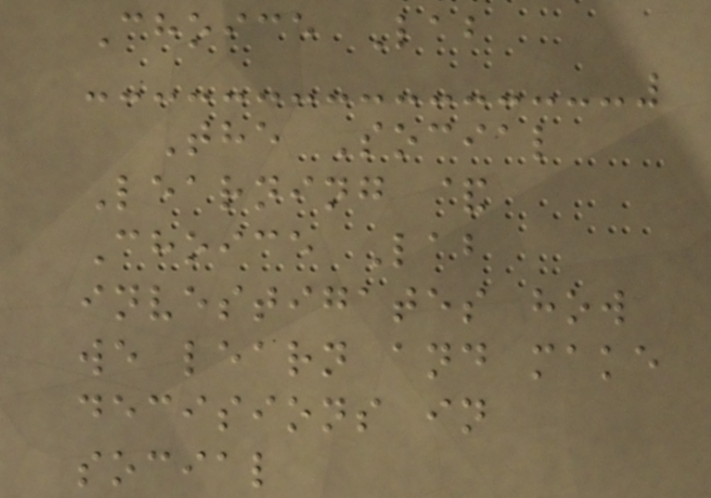Choice Lab
The Social
Learning &
Choice Lab
investigates how
we learn and make
decisions in
social
